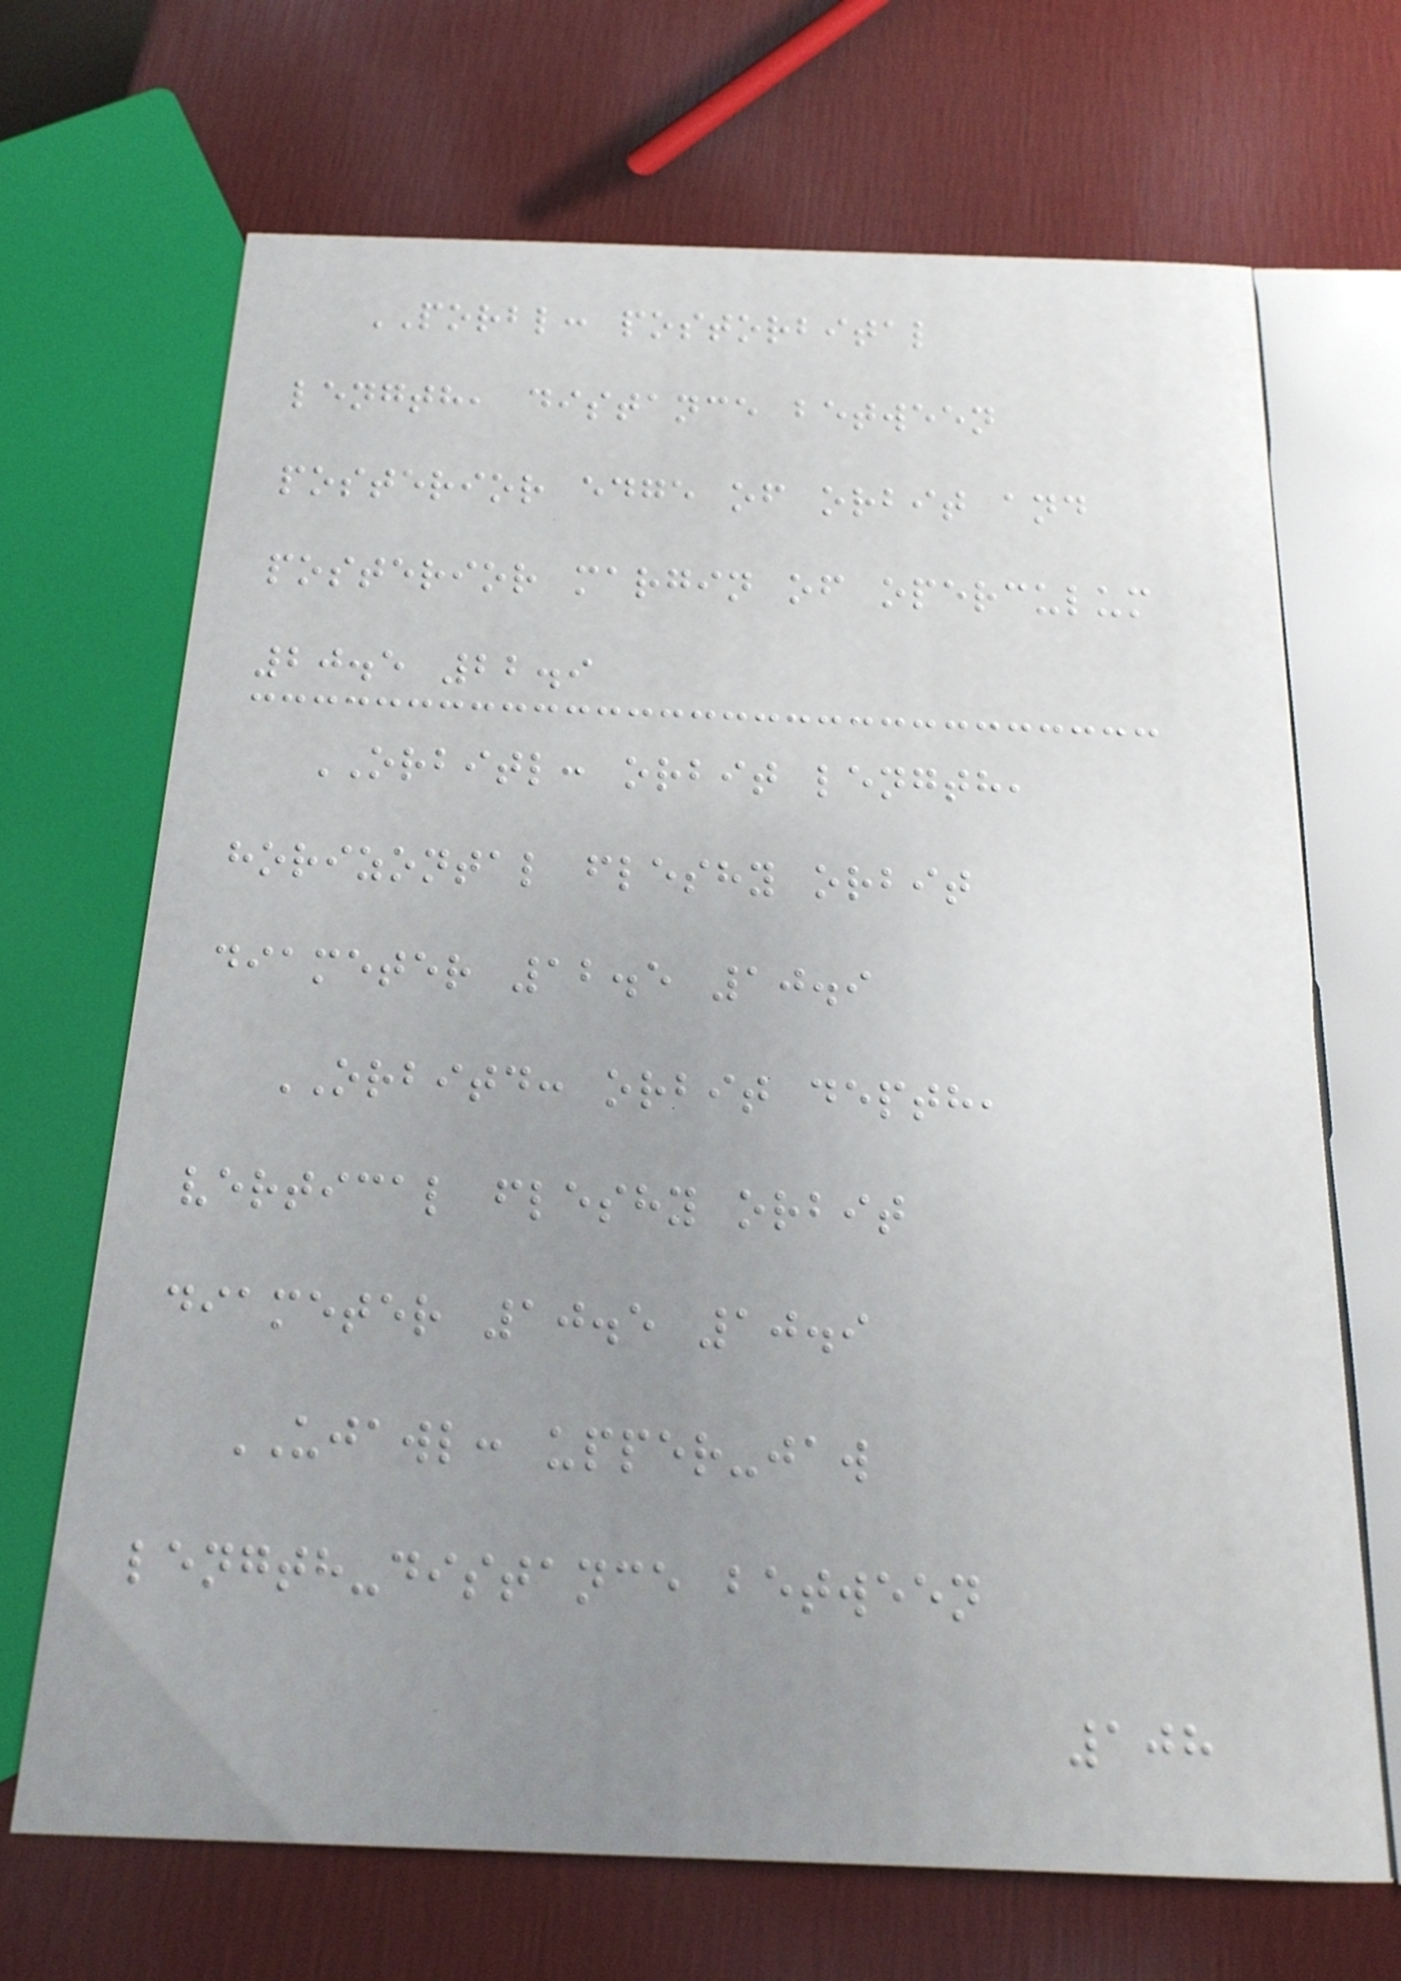PORBL: postorbital
length, distance between
posterior edge of orbit and
posterior margin of operculum
20.5 22.9
ORBITL: orbit length,
horizontal fleshy orbit
diameter 12.5 10.9
ORBITD: orbit depth,
vertical fleshy orbit
diameter 10.5 10.9
UJAWL: upper-jaw
length-distance between
108
